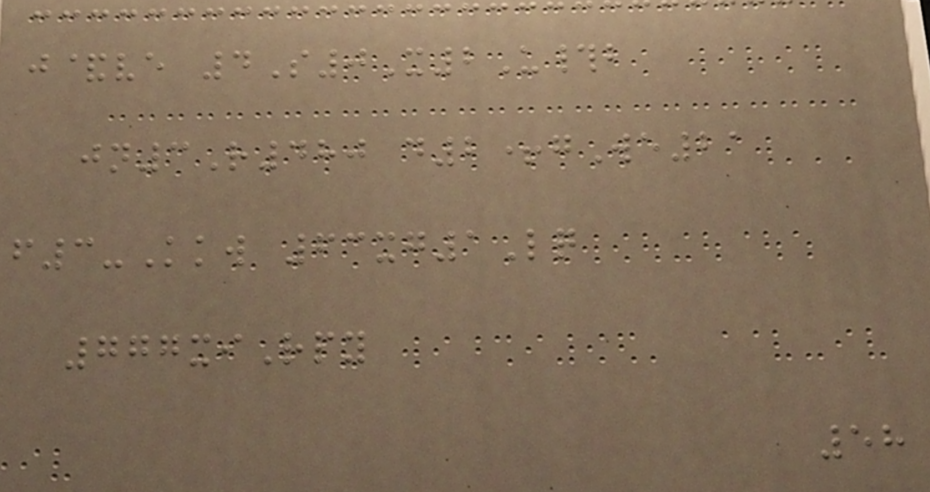j&ve 4S0X2U#b
jn3R480 d2+gWe21
f3-Kkw 63xg1Lq
777xiRpy
58
